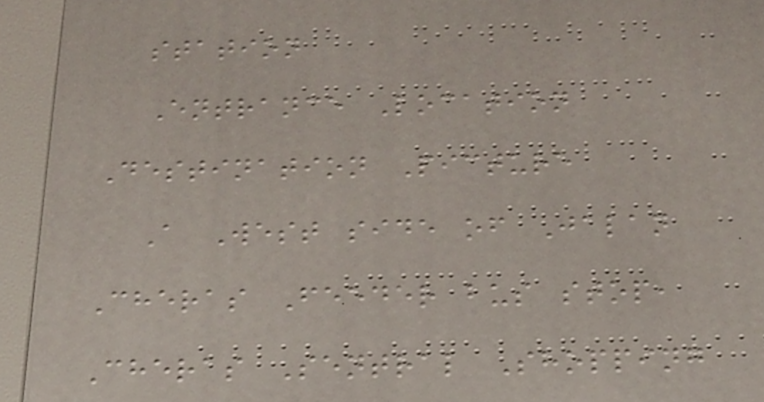station
Entrance Location
Destination Picture
A West side of Jalan
Cheras Feeder bus stop,
Cheras Sentral Shopping
